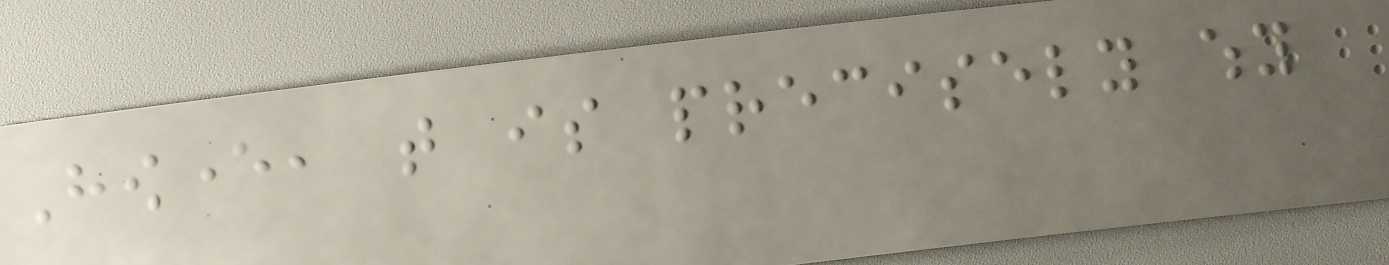However, that is precisely why
